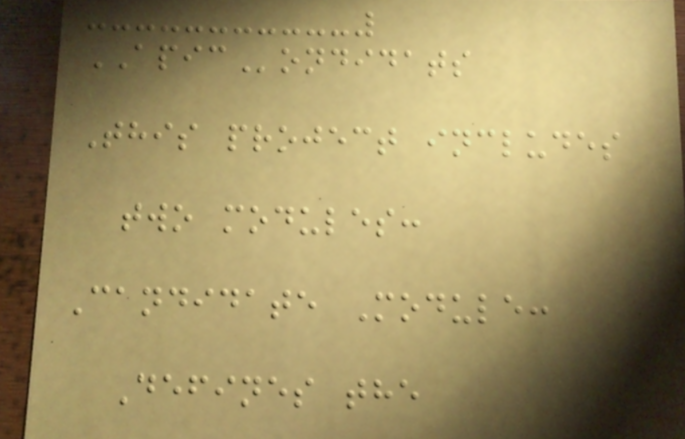APICondidats
This project includes
two modules:
Candidate Module:
Defines the
